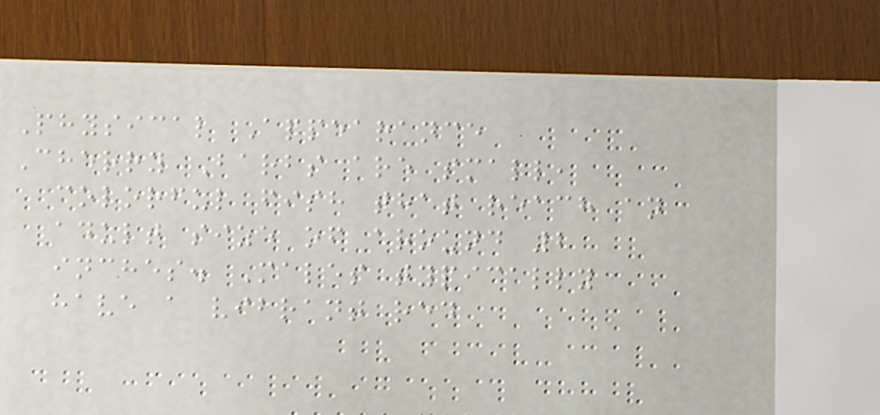Physical Appearance
Cherry Barbs are small,
colorful fish that reach an
adult size of around 2
inches. Males typically
have a vibrant red
